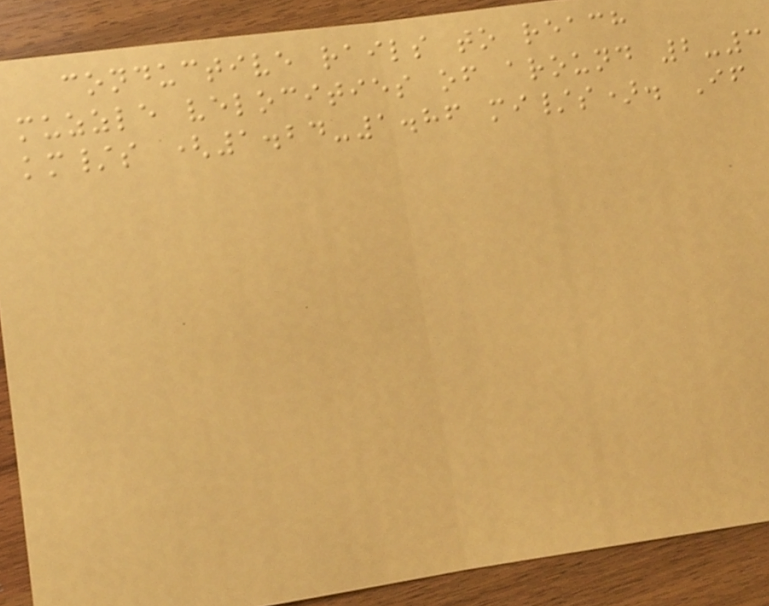conductive rails to reach
muzzle velocities of around 2-3
km/s (1.24-1.86 mi/s). If
